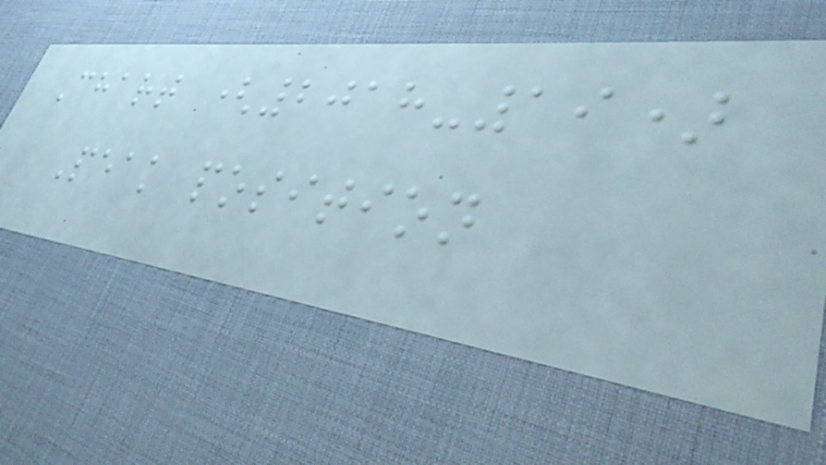Chart (2018-19)
Peak position
